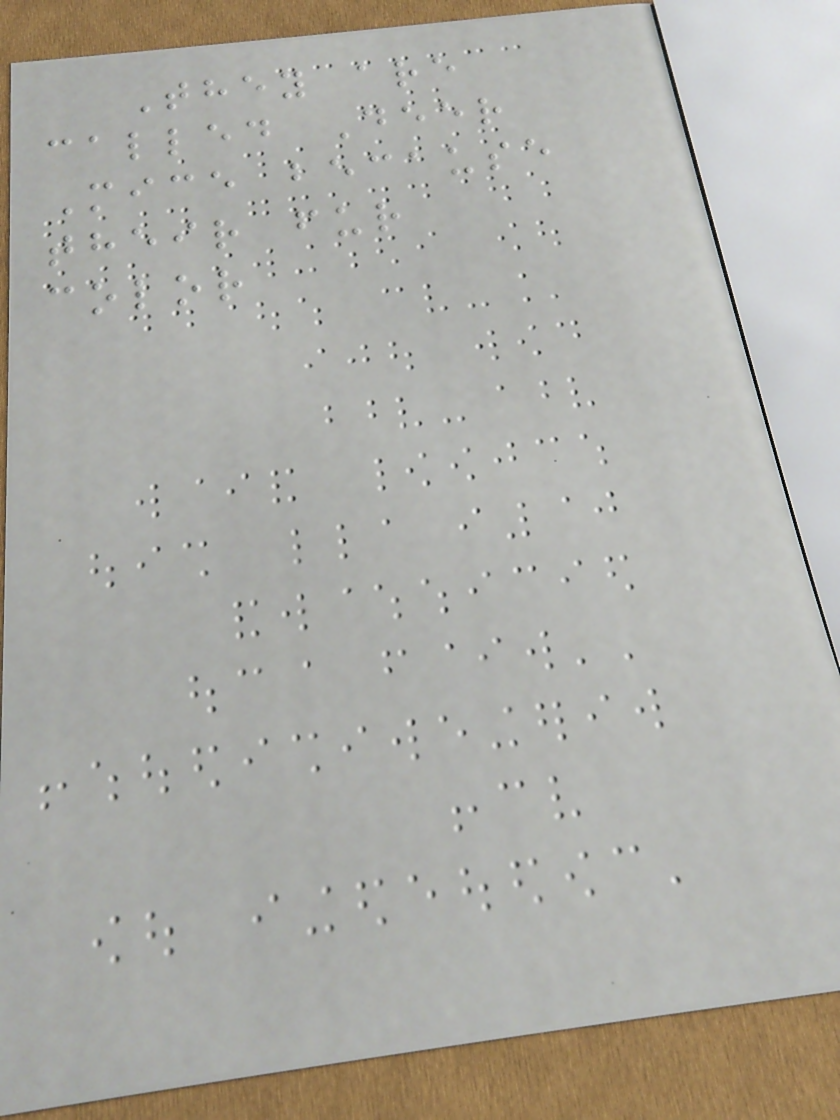They are
called Deer
Mice because
their fur
color
